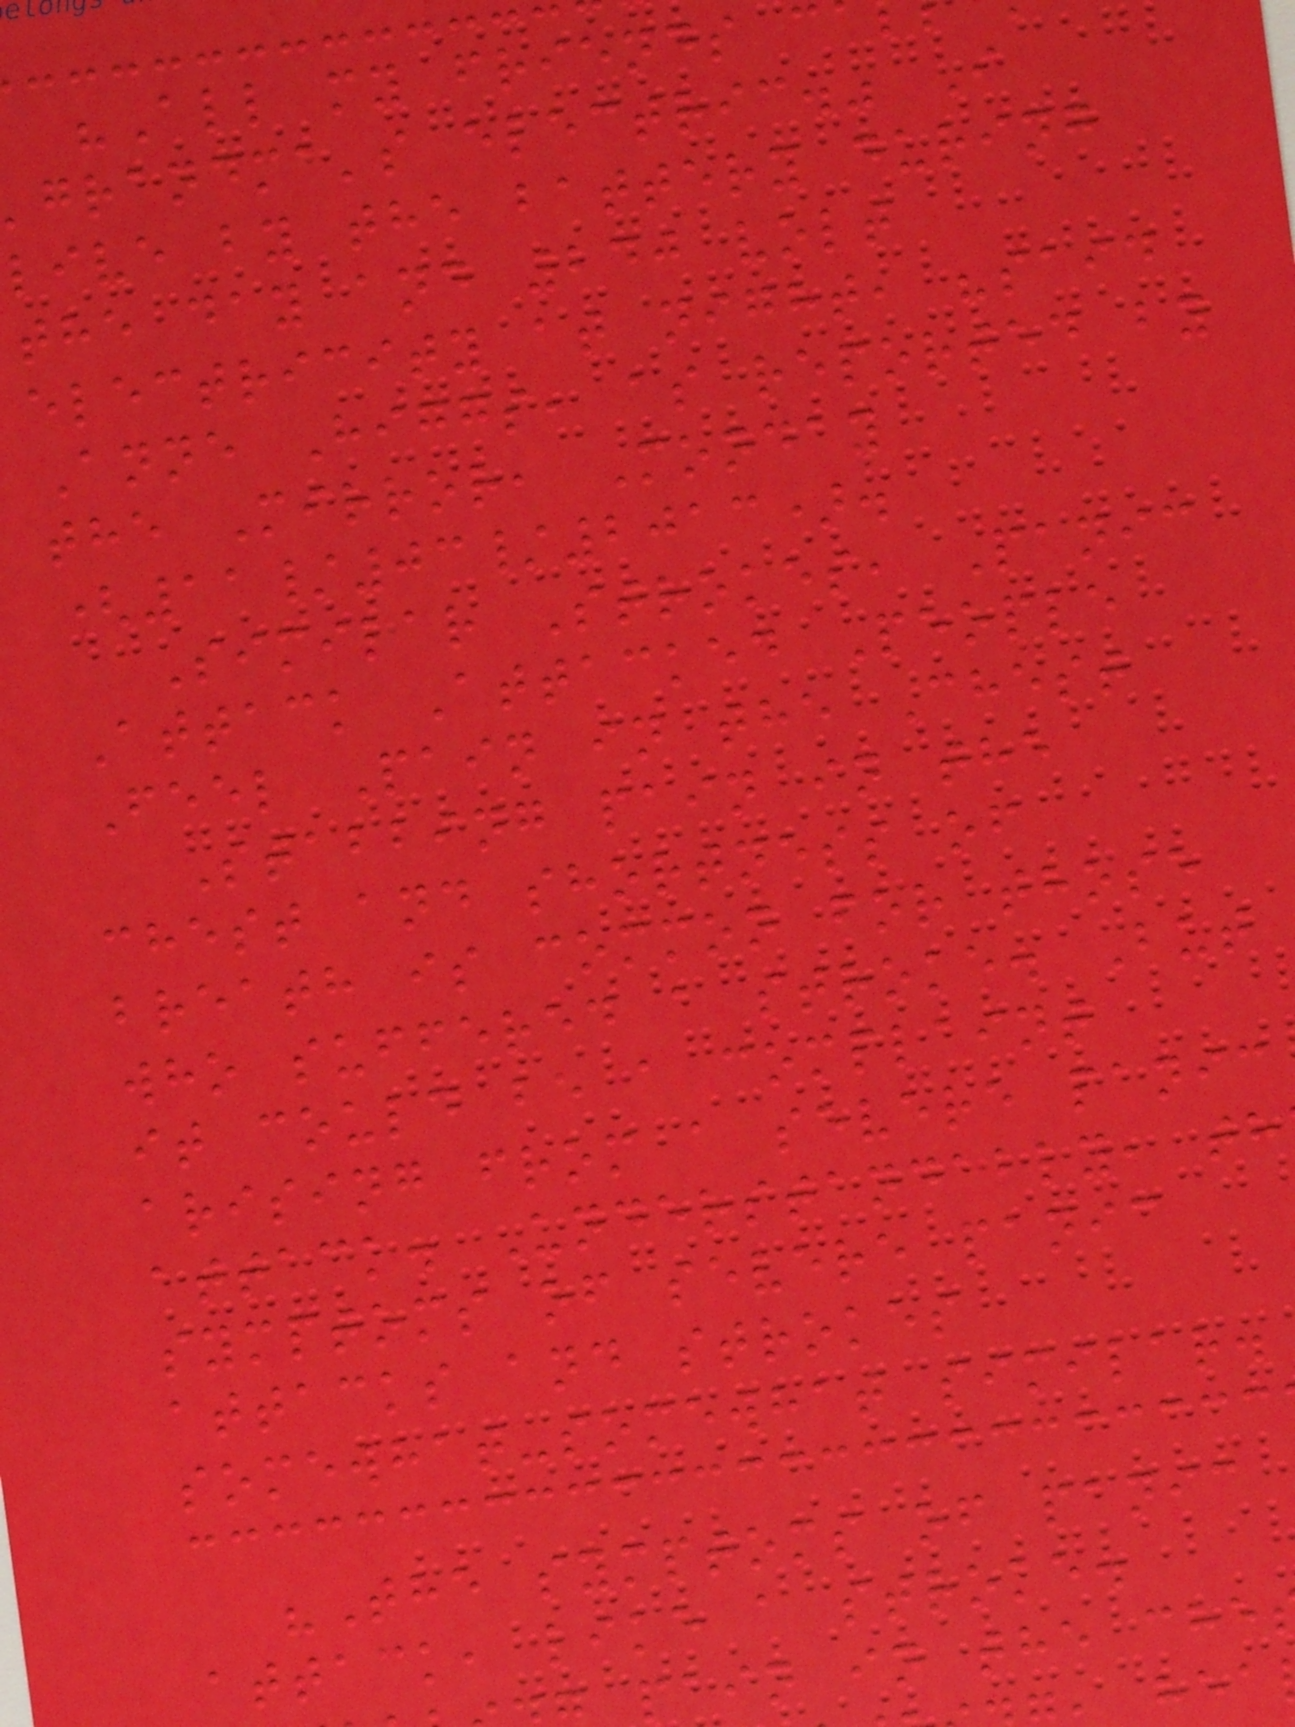"All my friends c
grandma's electric." I
live by the battery during
the day and 240 volt
electricity at night, "said
Anne Higgs, as reported by
the Mirror, Monday
(11/03/2013).
Similar Strokes, Panic
Attack Attacked People
Feel Pain in the Chest
Stabbing pain in the
chest and shortness of
breath is common for those
who suffered a stroke. But
it could be a complaint
arising from a severe panic
attack. Understandably, th
symptoms of severe panic
attacks and strokes
somewhat-somewhat similar.
"The symptoms of panic
attack, like a stroke.
pain in the che
